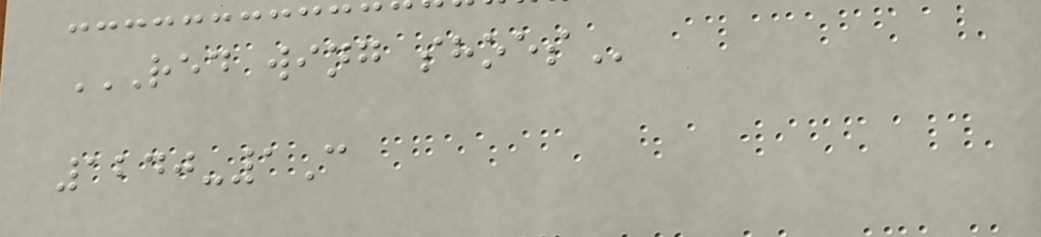RED WING SHOES
1240-1C
